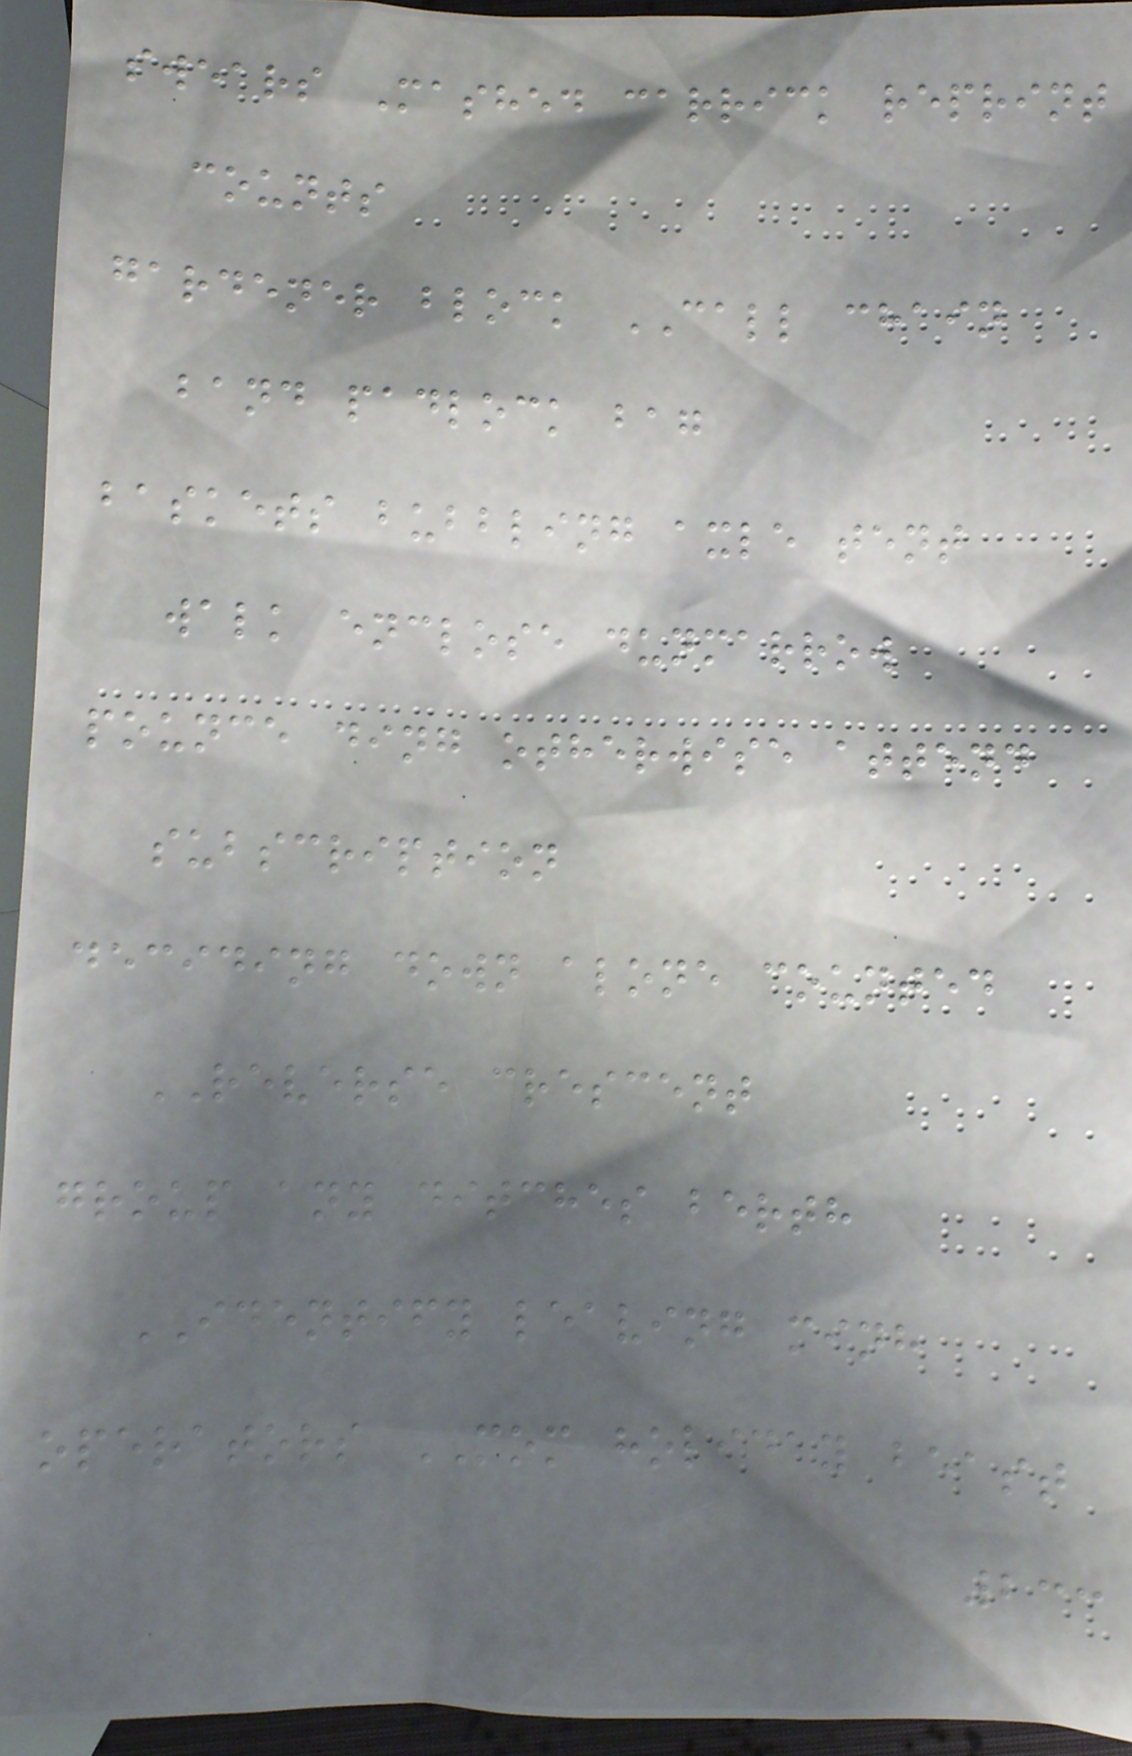swears Mashed carrick reprint
counts
gardener block CALL chain
band padlock bag
baskets bubbling axle tent
walk enclose dunmarrow
pounce ding otherwise attend
subscription
deciding down alone counted
REVERSE crescent
group any ditches berth
IDENTIFY leaving minh
operators MOM holiday beast
233
